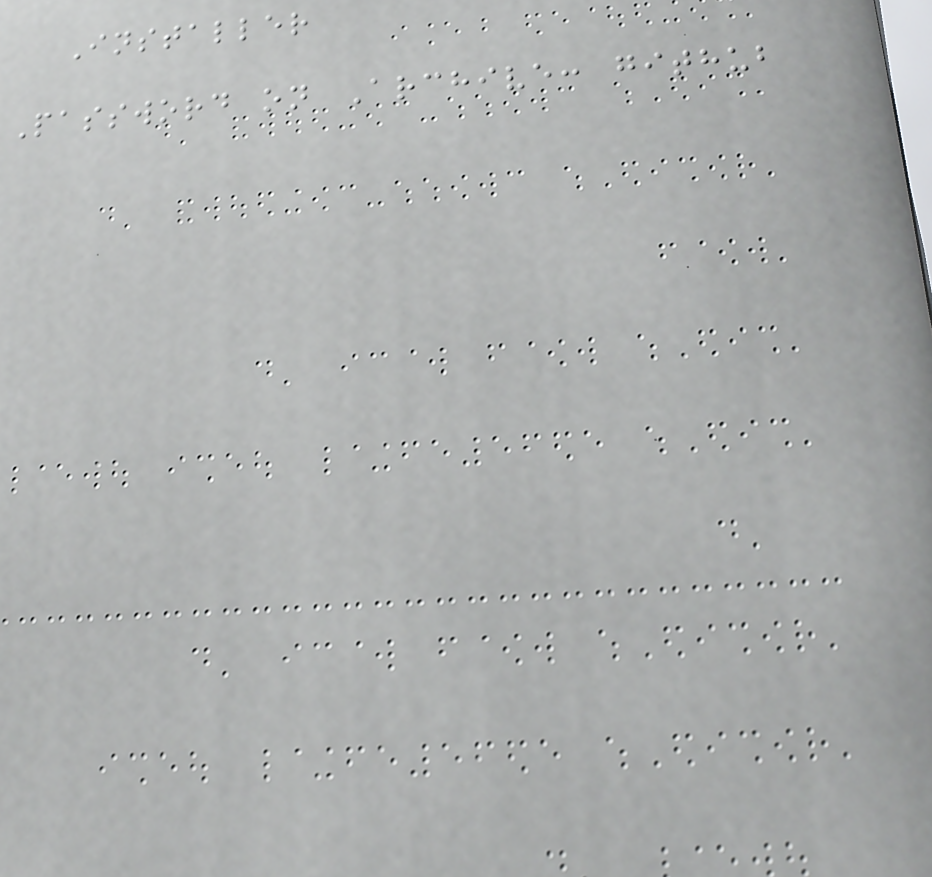Installer
Password on Archive: github
